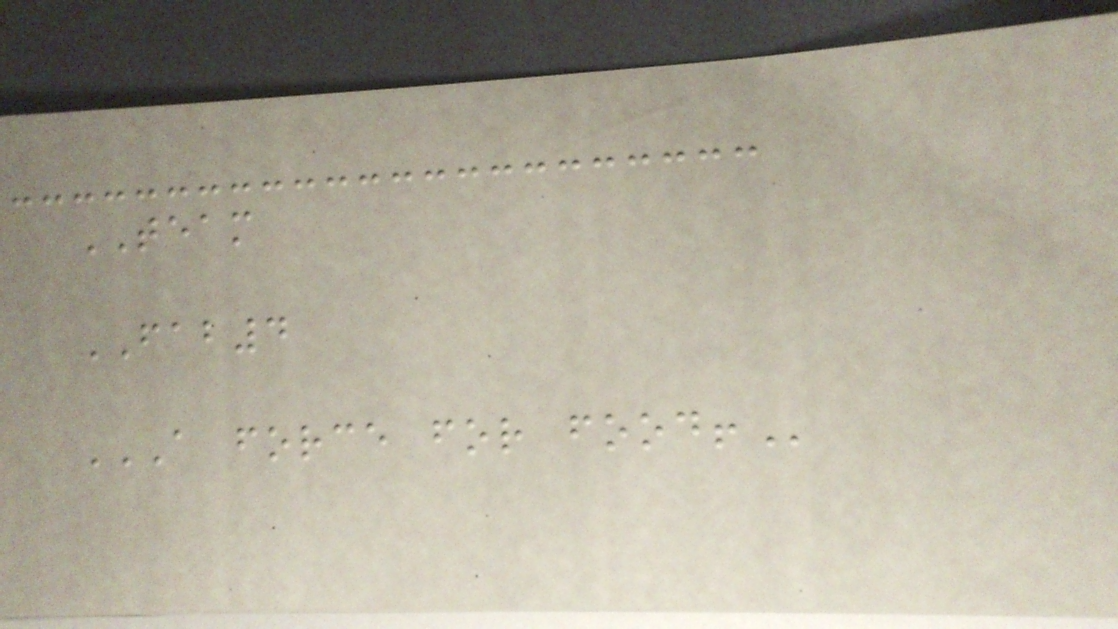TEAM
FAB4
A FORCE FOR FOOD!
